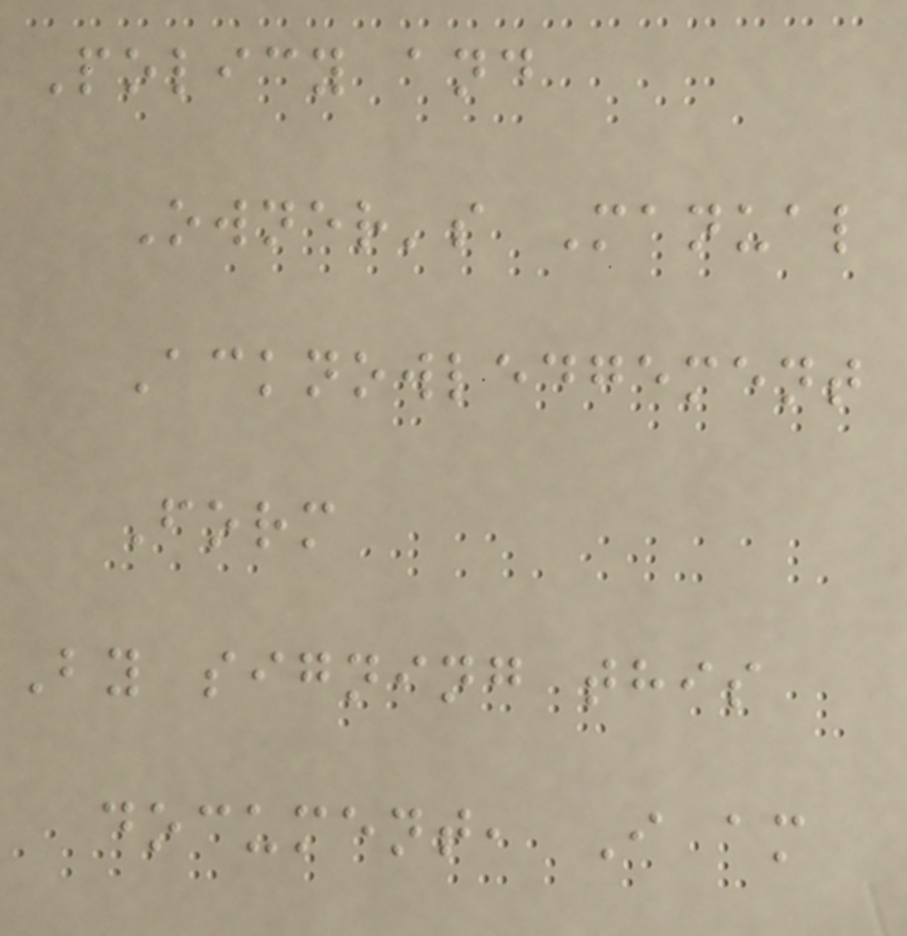Policy and
Owner's Manual
Acknowledgement
Form
By signing this
document, I am
